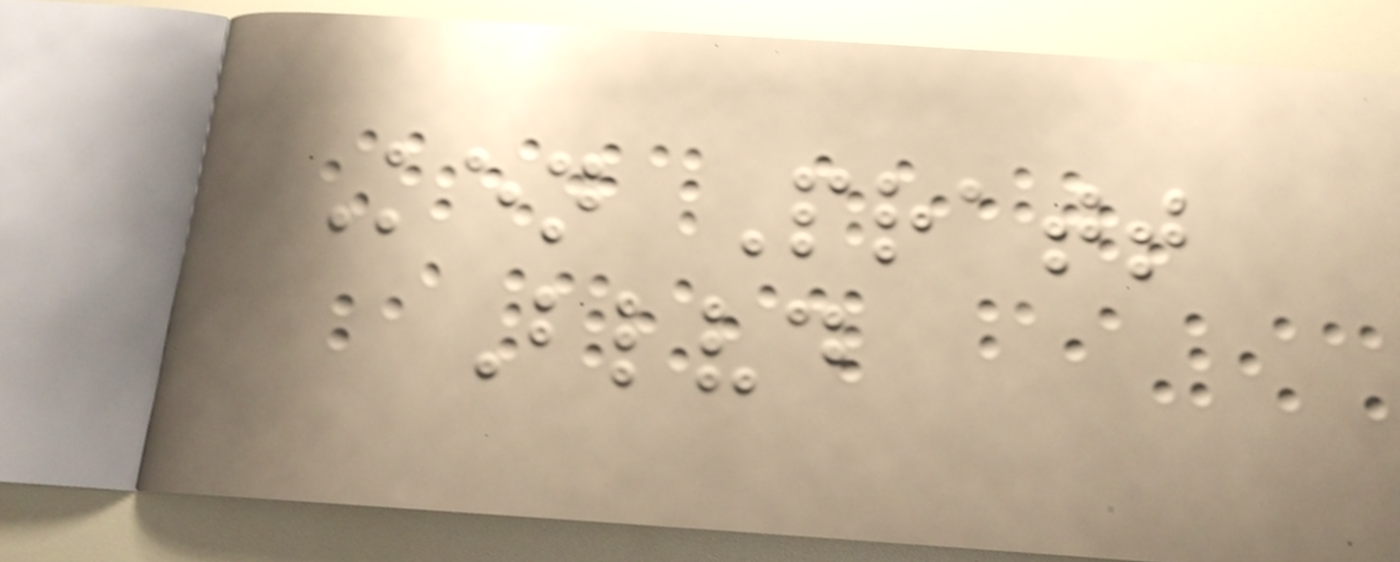Ken Pratt
Blvd
